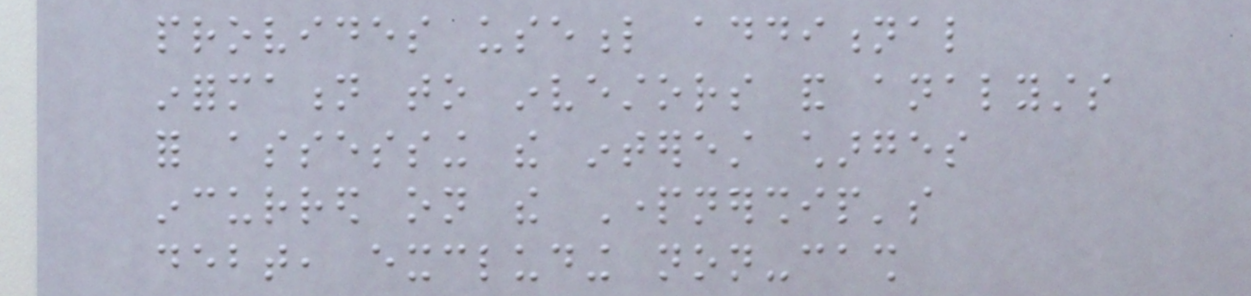provides useful additional
information to investors and analysts
for assessing the interest charges
incurred on the Partnership's
debt, excluding non-cash
